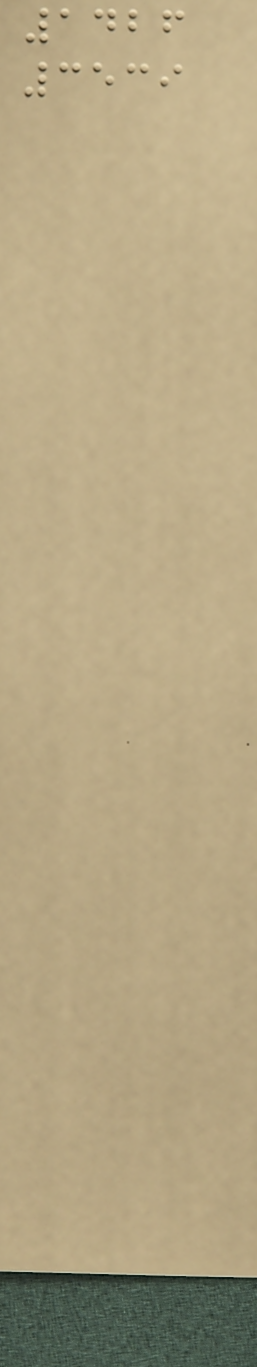1426
3539
